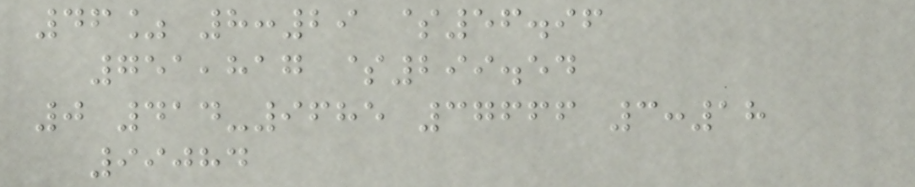46% 8:29 $56.96
751,817 $299.54
0 414-9685 37666 3:18
99084
